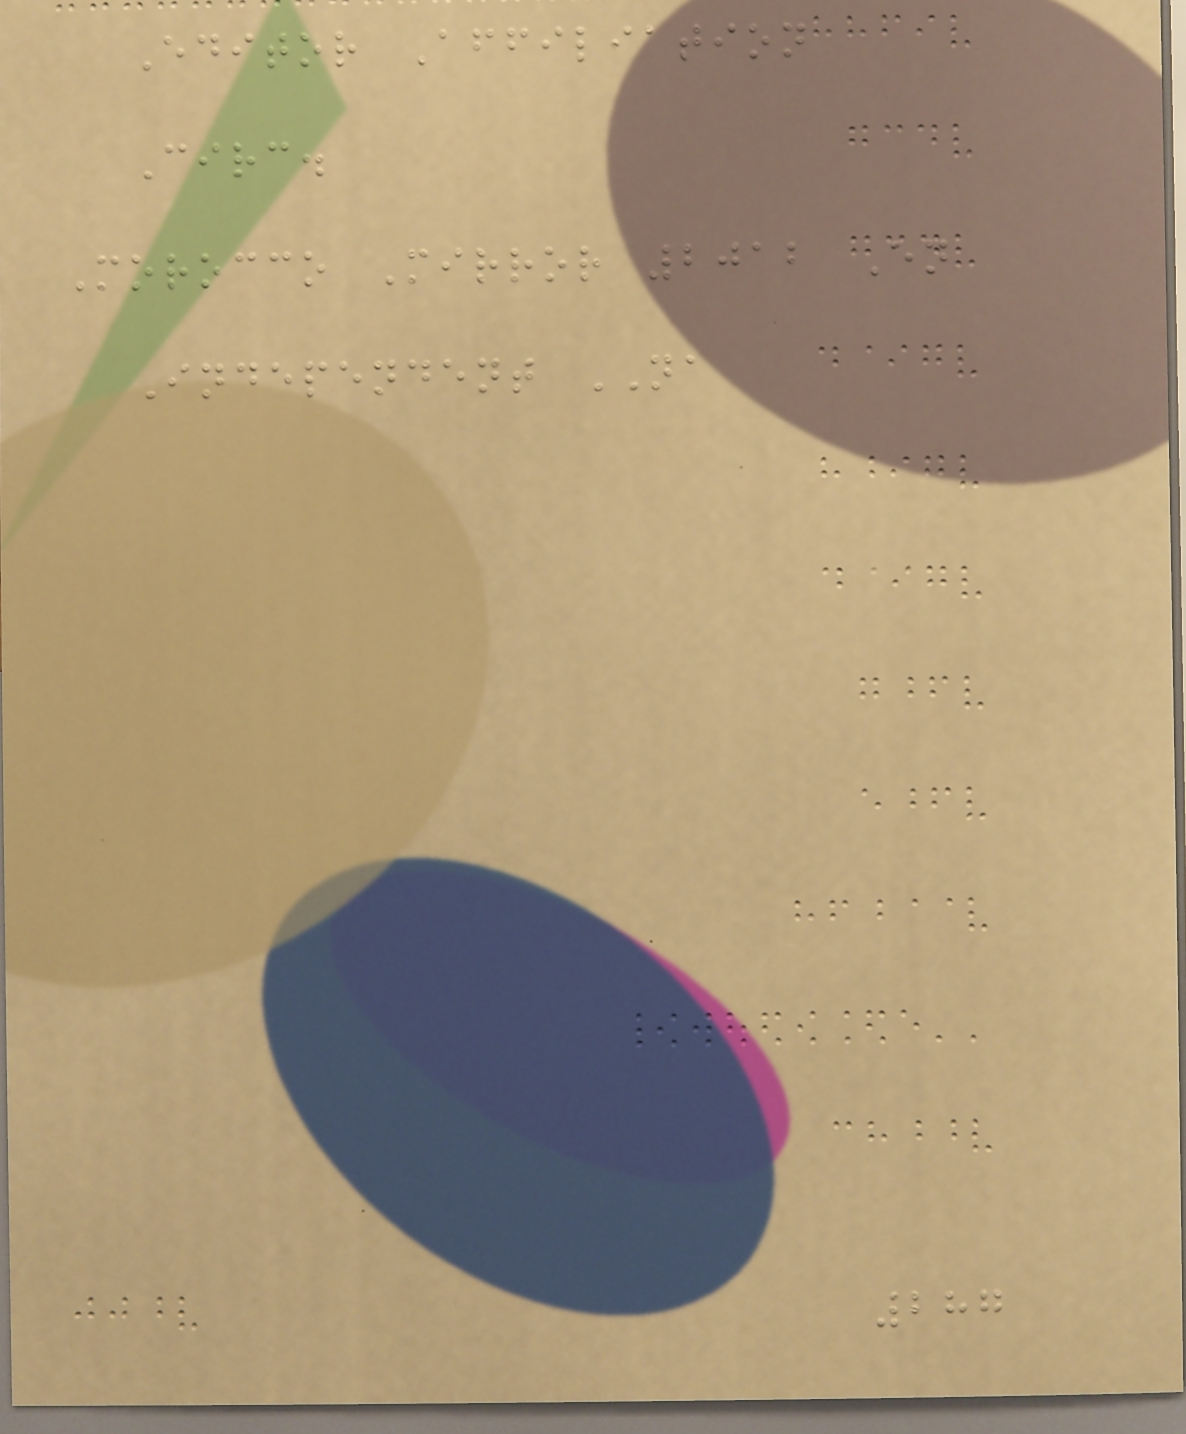Editor Affiliation
Circ.
Morocco Mirror 2012 En
Independent NA
287
